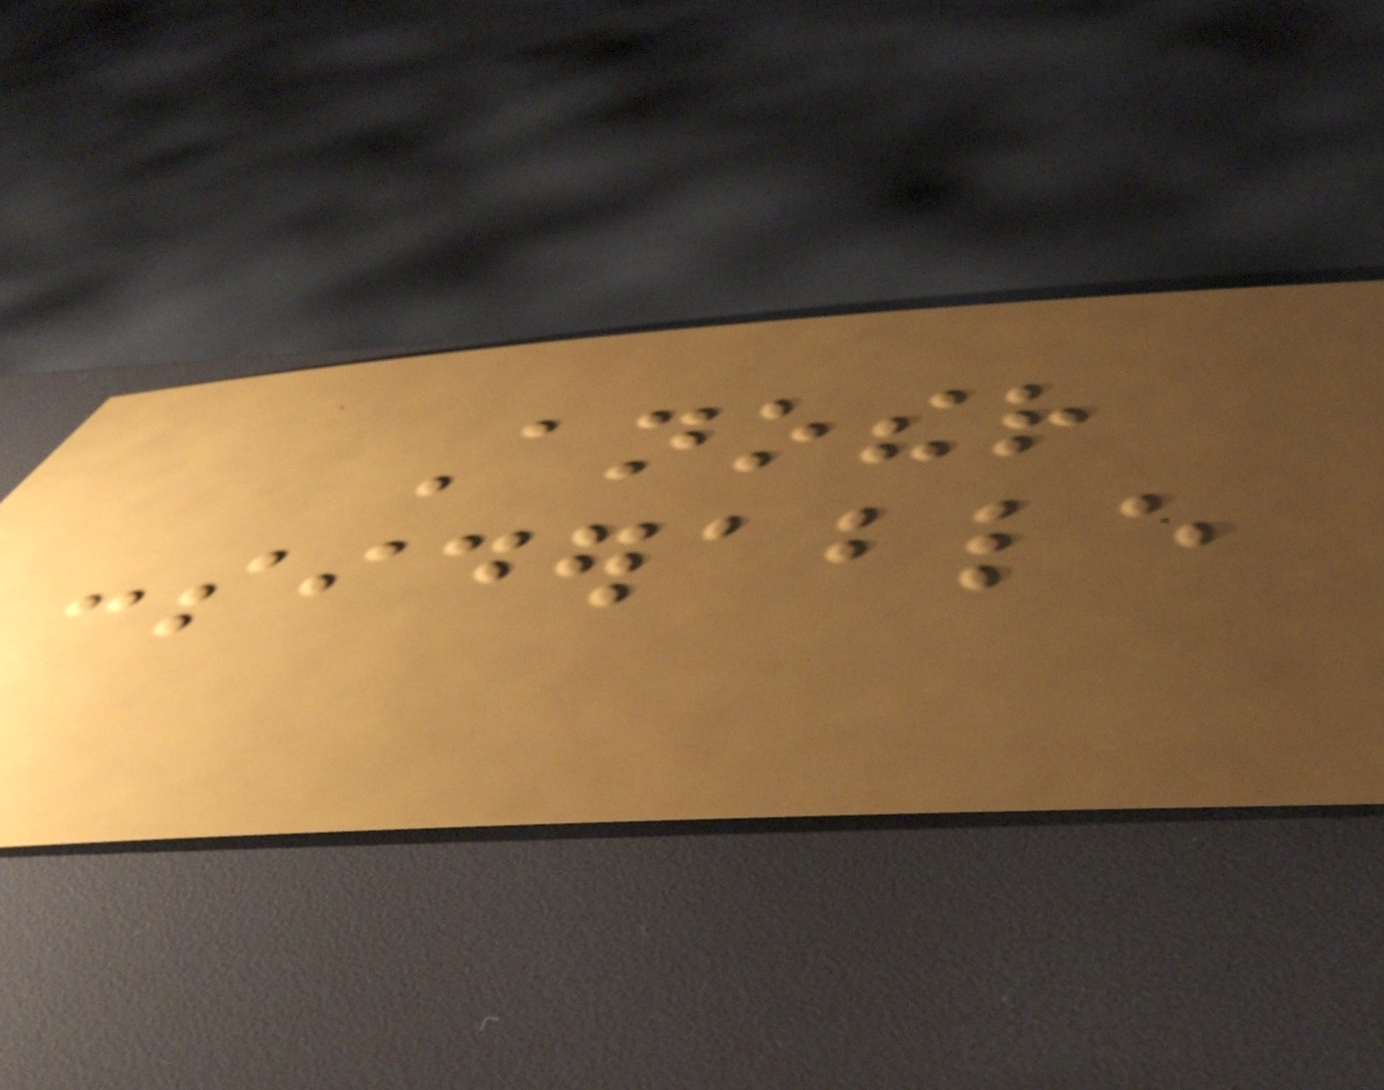Another
considerable
